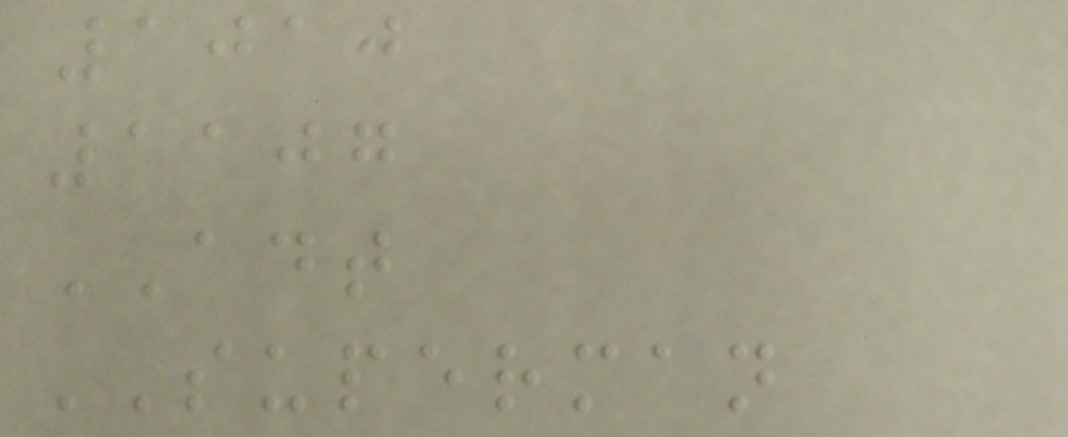1010
1107
ADT
SUPERMAN
